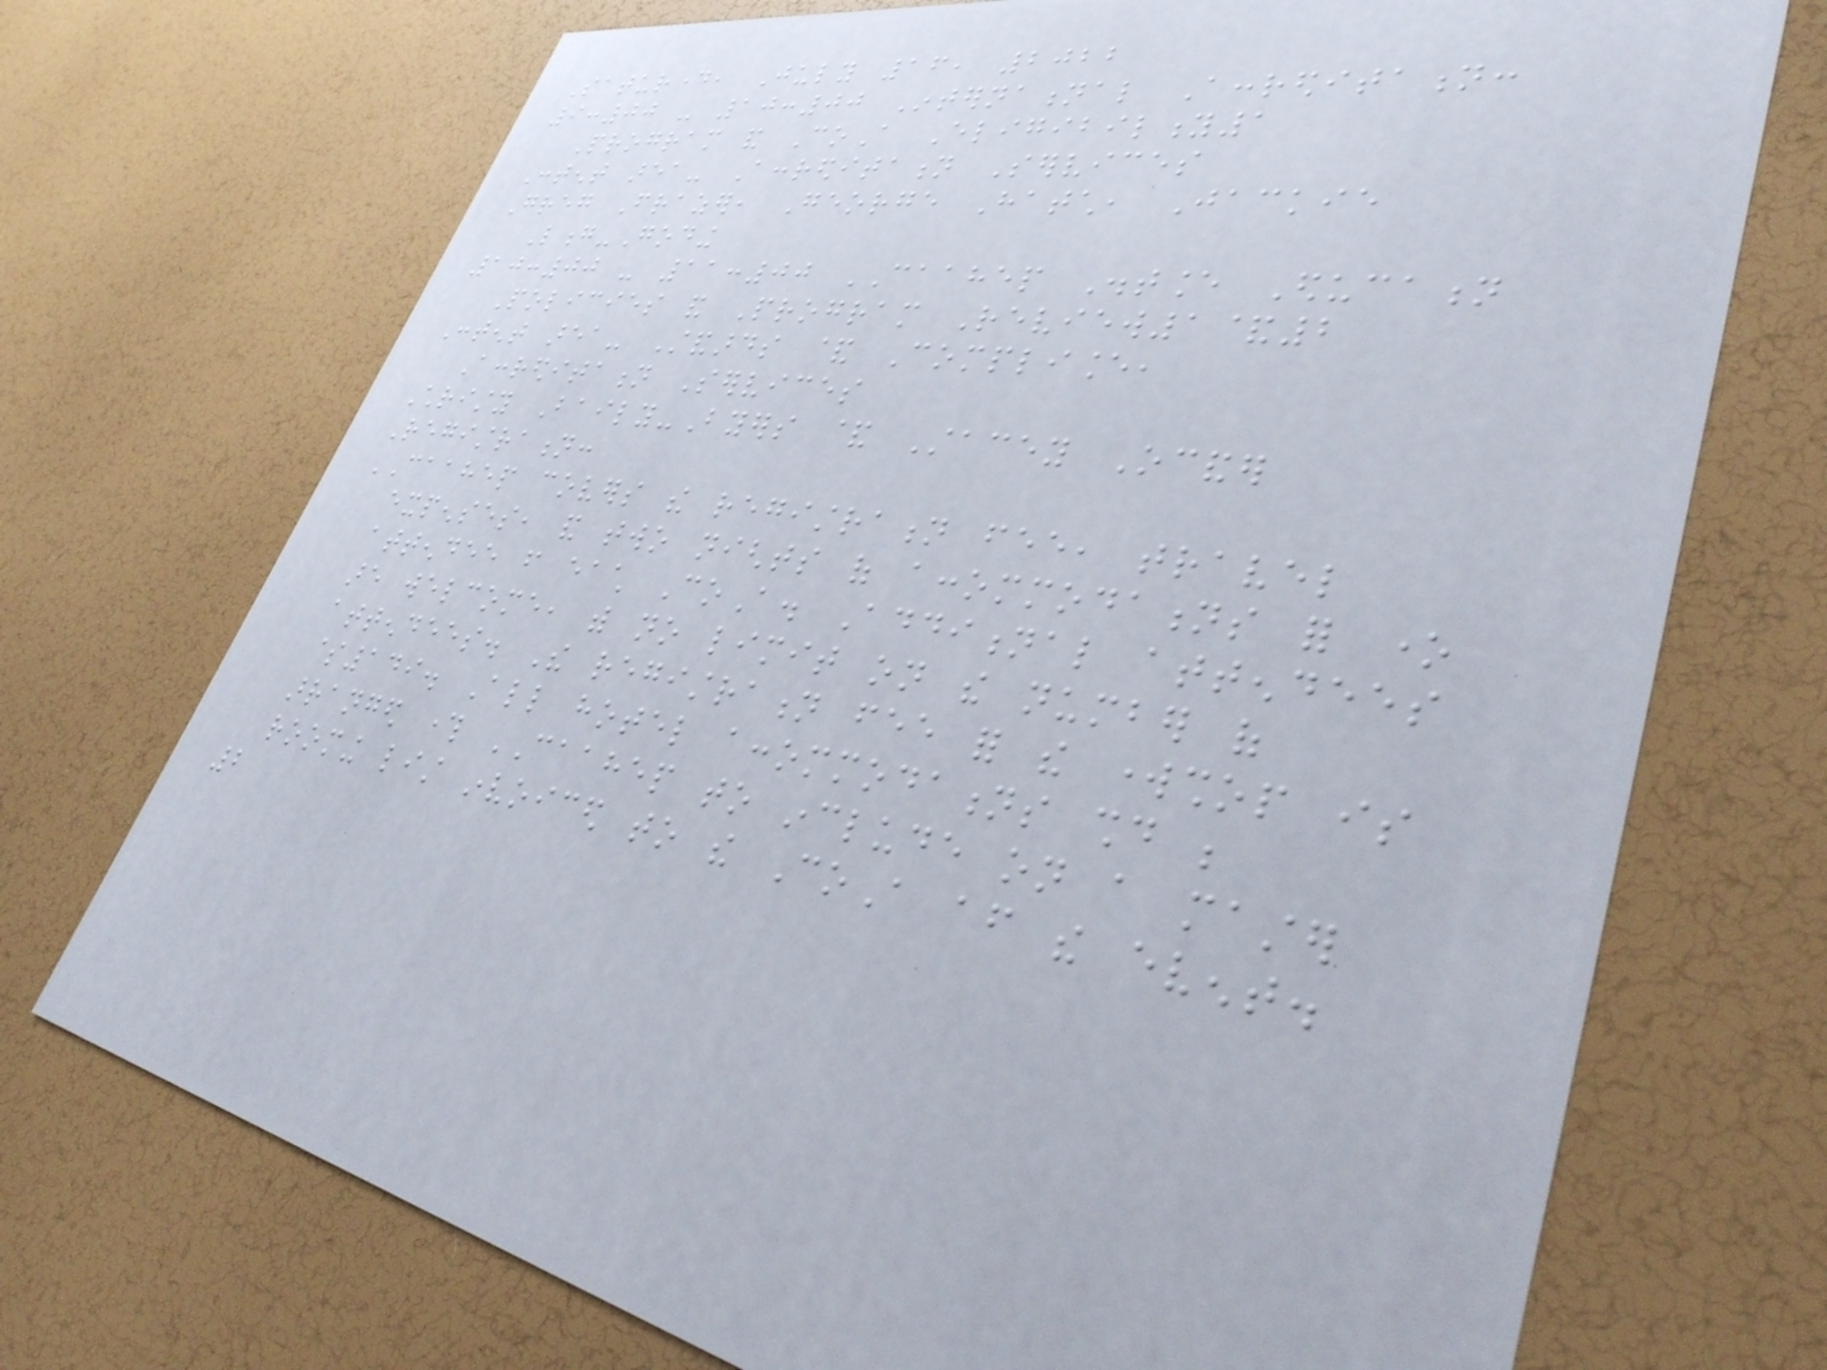Saturday, July 16, 2022
9:00 - 10:00 International Accreditation:
Program and CoA Eligibility1
Content area- Accreditation Services
Greg Frazer, George Hatch, Jackie
Long-Goding
10:00 - 11:00 CAAHEP Distance Education
Policies and Program Review1&2
Content area- Standards & Compliance,
Accreditation Services
Christy Baily-Byers & Stacey Ocander
Registration:
CAAHEP covers the registration fee, travel
expenses, and two nights of accommodations for one
attendee from each CoA. Additional attendees
are welcome, with no limit on the number of
attendees. The registration fee for the workshop is
$149. All hotel accommodations should be
arranged through CAAHEP to include on a master
rooming list invoiced to the CoA after the event.
2
